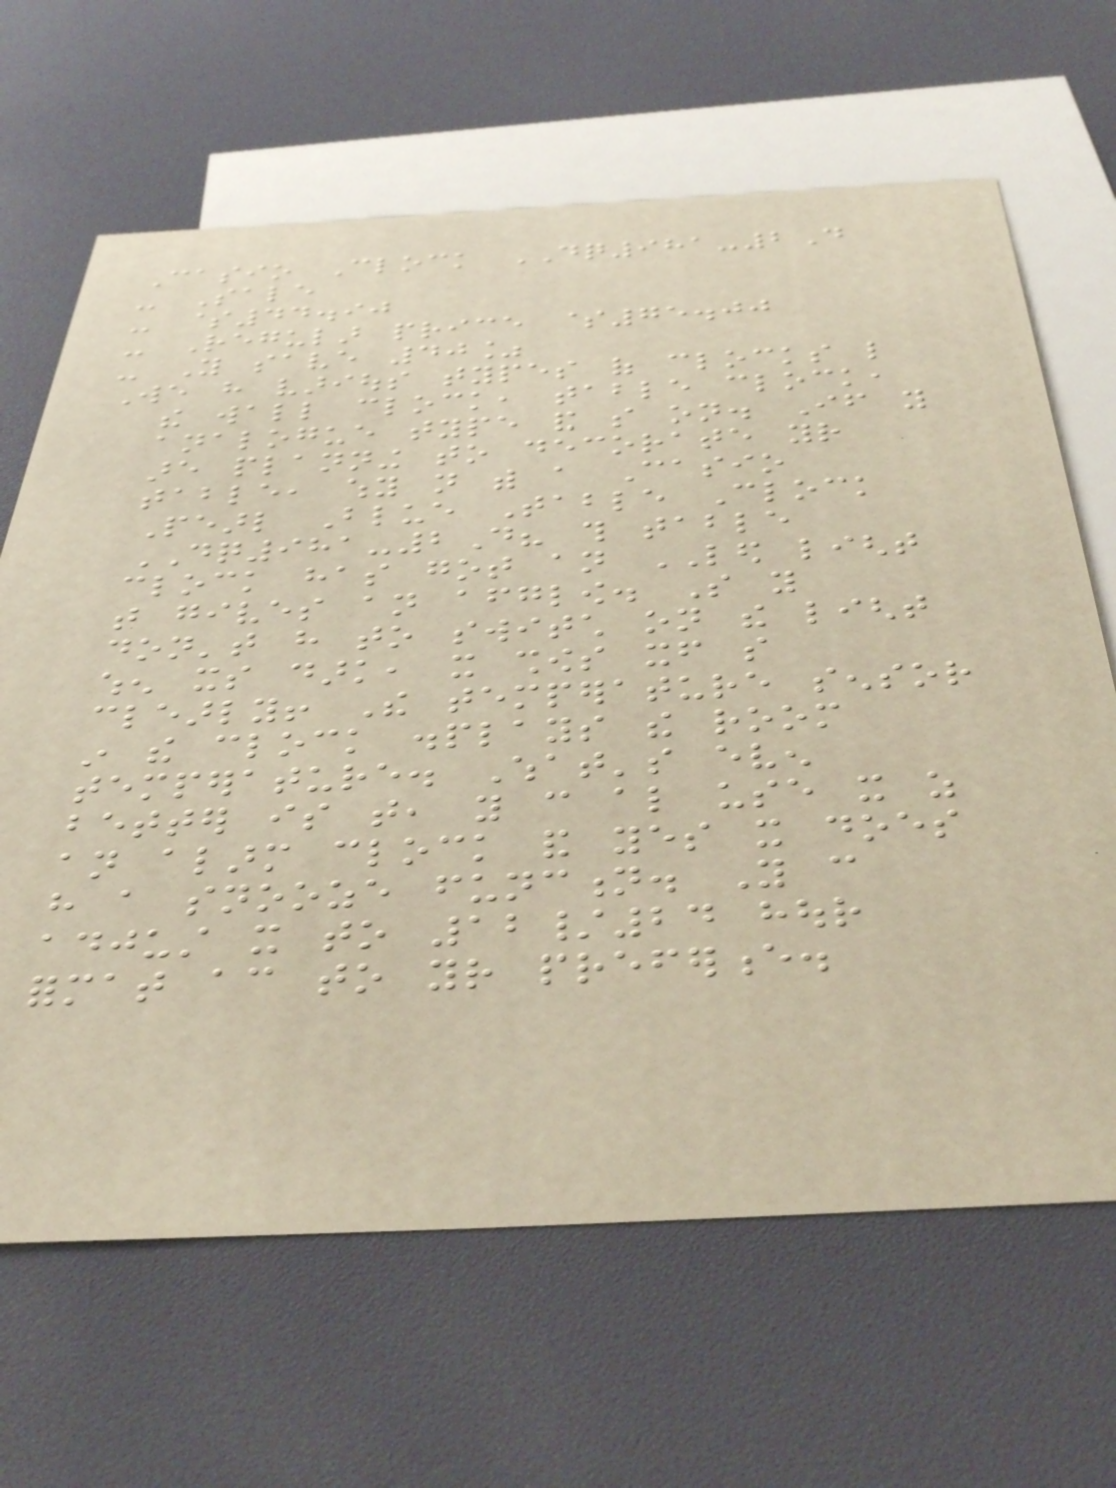Casio Clock DQ981-2D
- Sale
- $44.90
- Regular price $75.00
- You save 40%
We have various types of clocks like
the wall clock, table clock,
analogue type and so on. If you
are planning to decorate your
table, why not with a Casio
Pearl Blue Table Clock
DQ981-2D? this table
clock has got an LED light
that gives an afterglow. So you
don't have to switch on the light
when its dark, it shows itself so
clearly! The temperature sensor
in the clock displays the room
temperature. What's even
better is that, you can also use it as
an alarm clock and yes it does
have a snooze function. You can
adjust it to 12/24 hour
format according to your preference.
